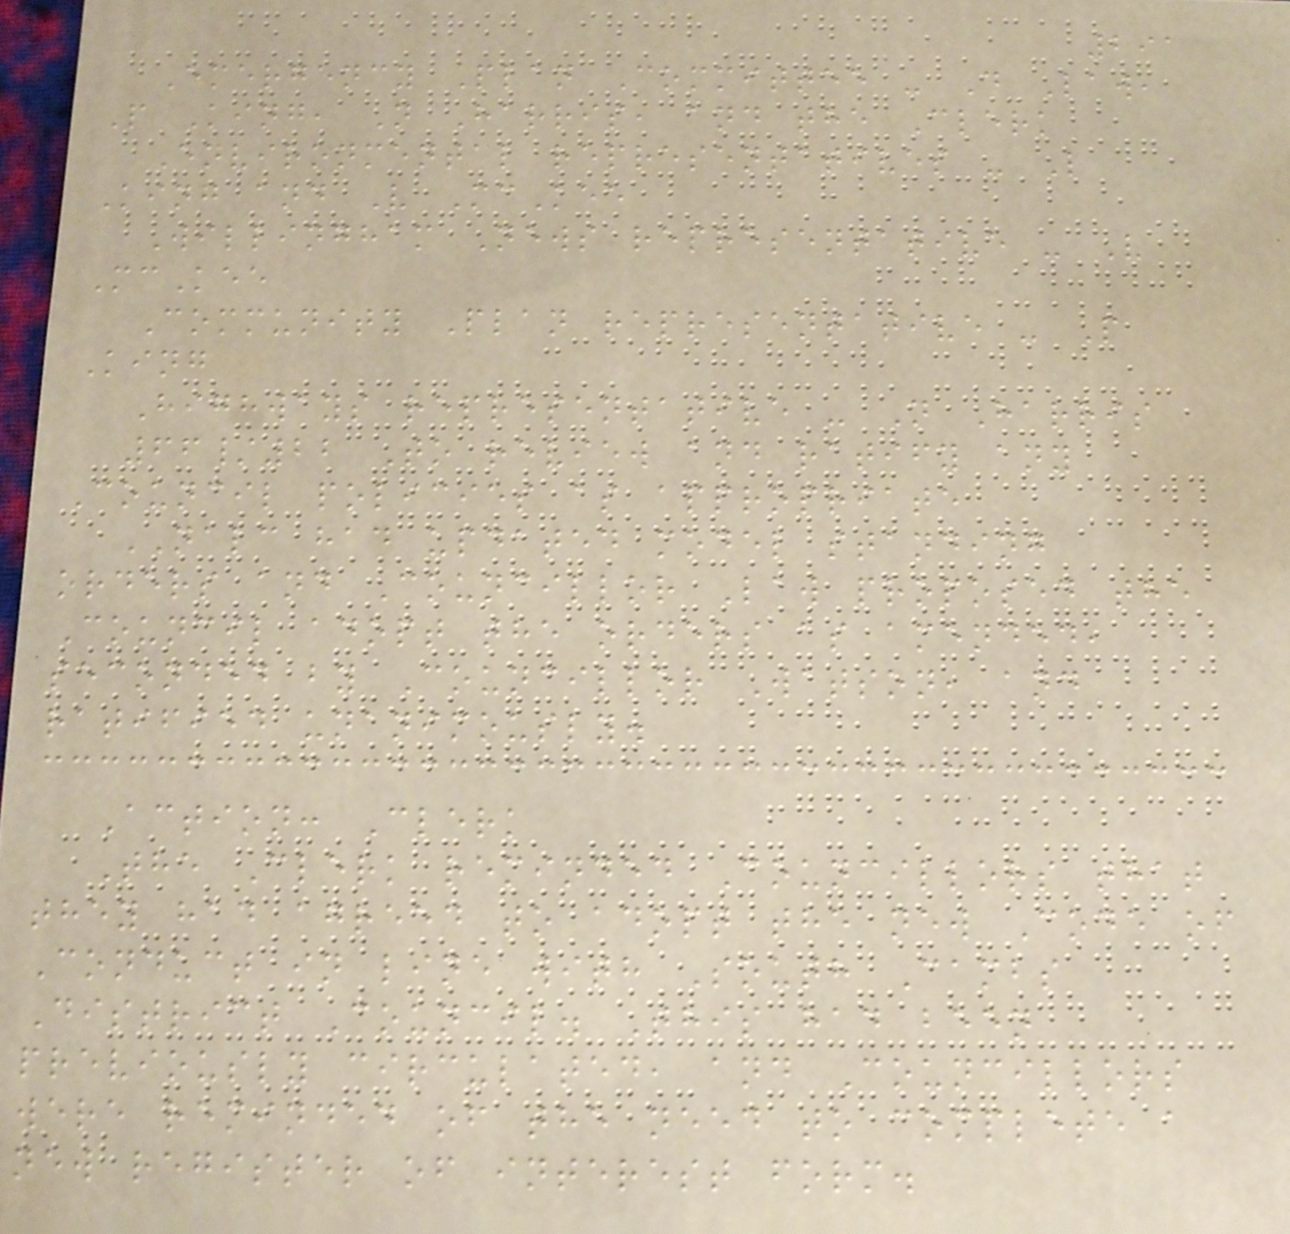291
Emergency Plan Committee - D Law,
P King, N Harris, and the Clerk
Environmental representatives - L
King and V McKee
Willingham News representative - V
McKee
Community Plan representative - P
King
Highways representative - N Harris
66/22 To review and ratify any
Council policies as appropriate
NALC had updated model standing
orders and Councillor Law proposed the
Council adopt the orders as amended,
seconded by Councillor Watson, and
ratified unanimously.
Action: Clerk
The Clerk reminded Councillors that
they had agreed to adopt the new Code of
Conduct in line with South Cambs
District Council. This had been
previously circulated, and Councillors
were reminded of the need to complete a
new register of interest form.
